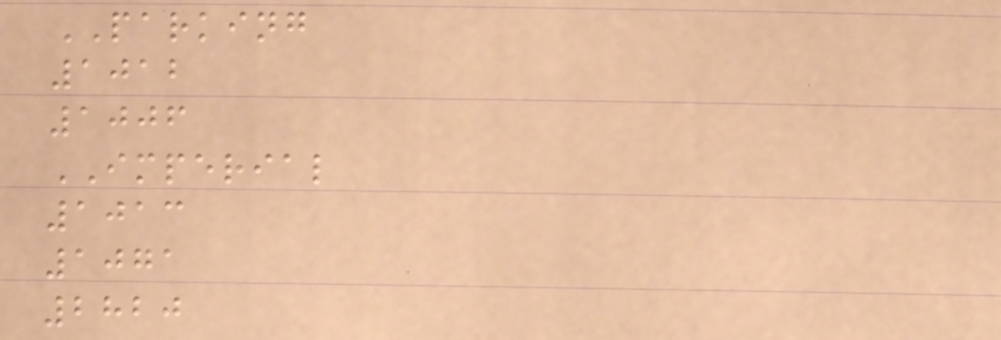PARKING
1012
1006
IMPERIAL
1013
1071
2820
